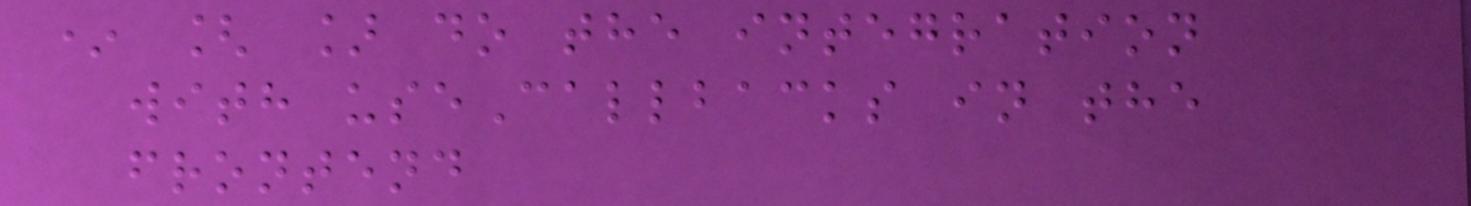* [ ] do the integration
with useCallbacks in the
frontend
